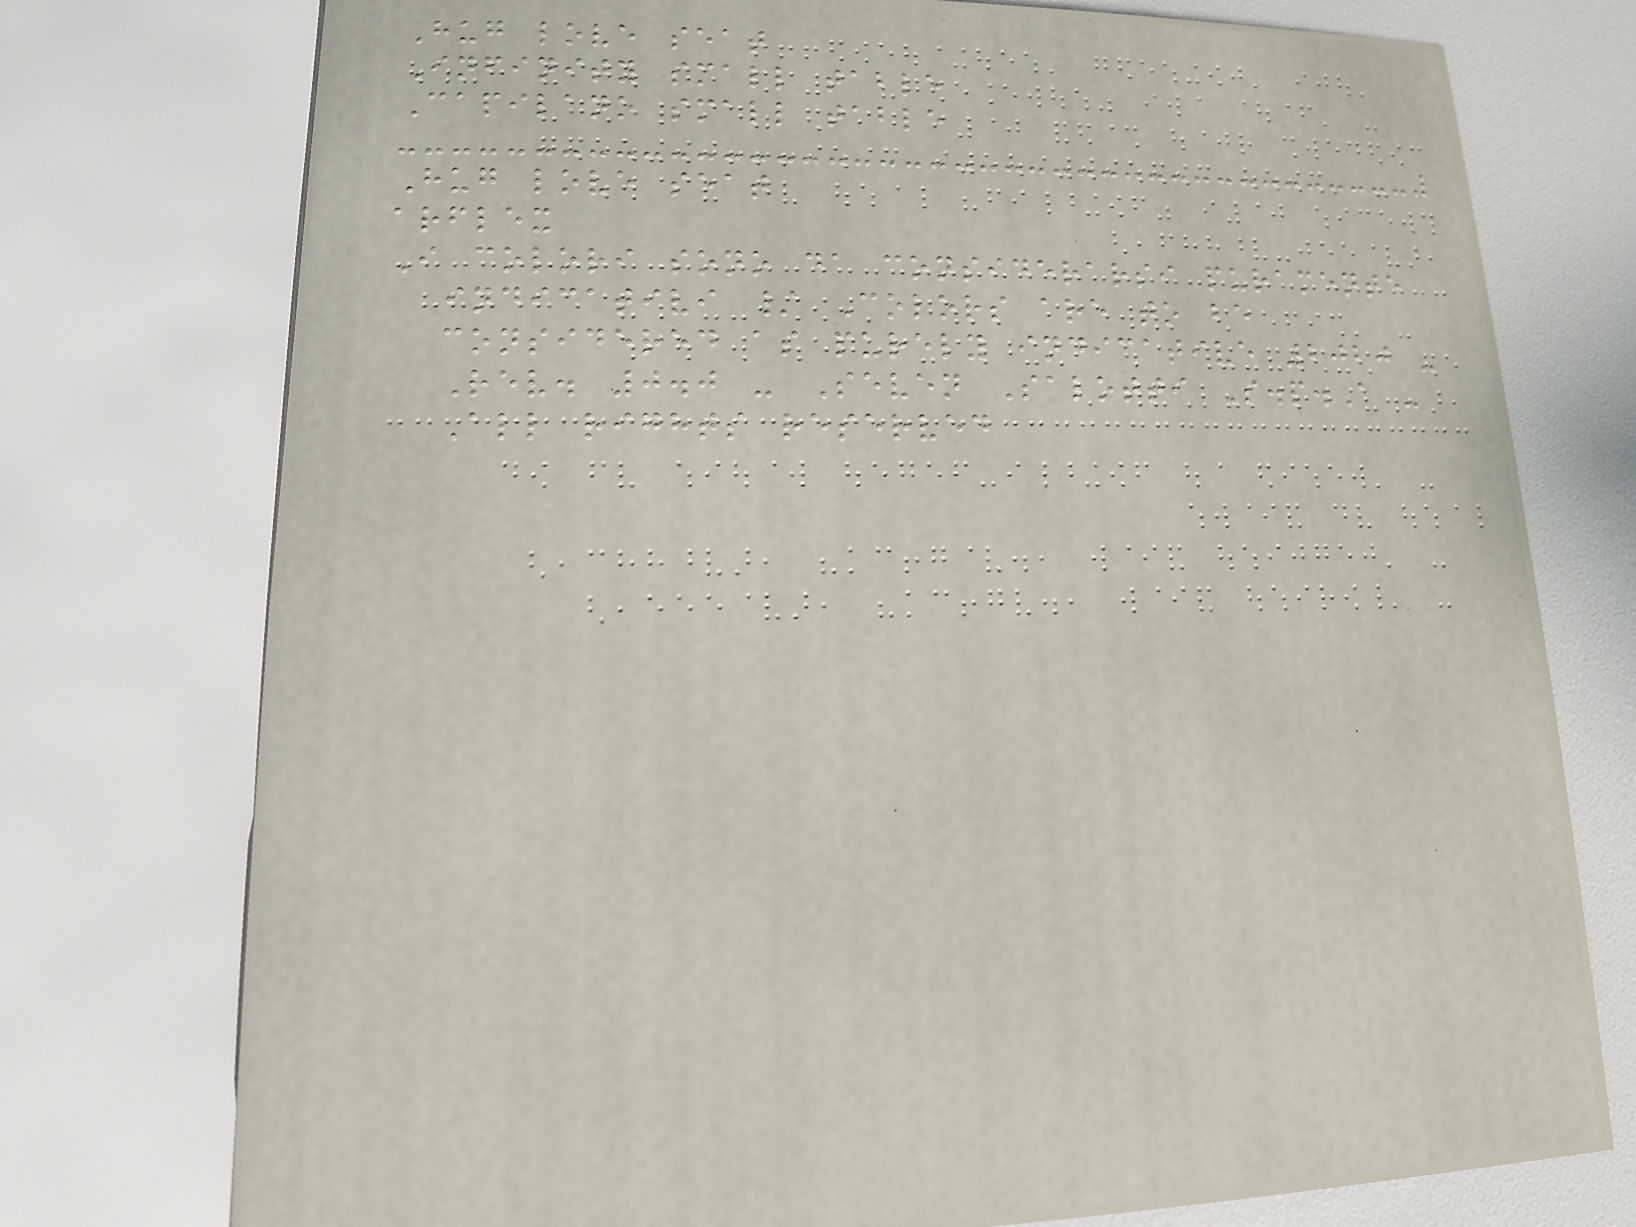Hug love seat
Infinity small table
Capilano small table
Hug love seat
arflex
I colori sono da considerarsi puramente
indicativi / Colors are to be
considered as purely indicative 2020 -
Rev. 0.0 - Seven Salotti S.p.A -
All rights reserved
